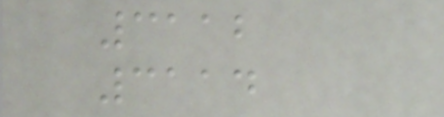3112
3114
